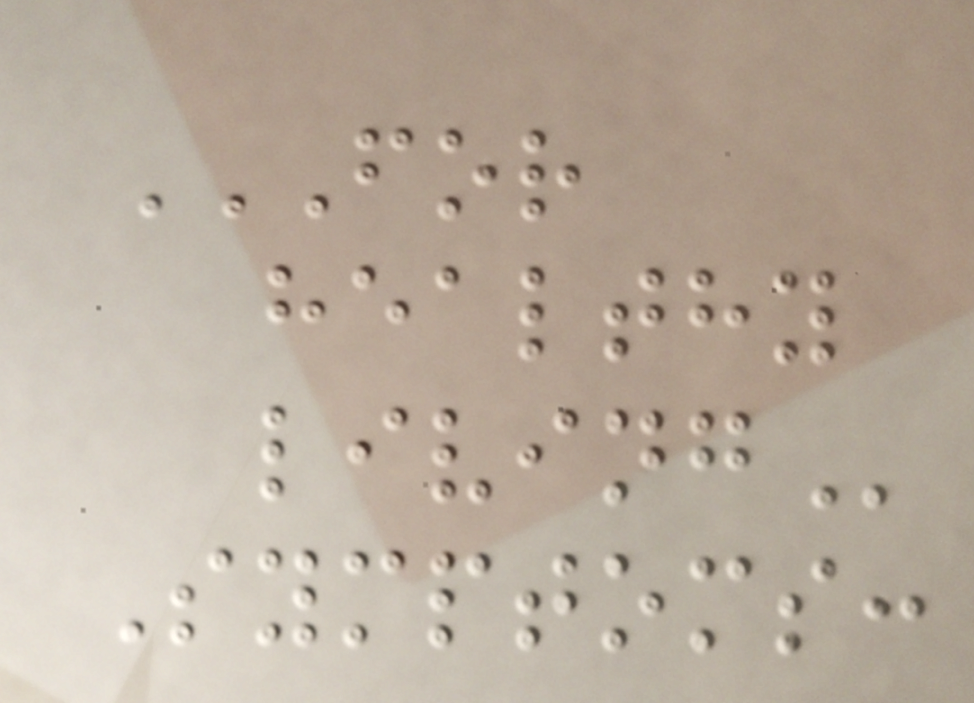FOR
HEALTHY
LIVING
Symptoms:
